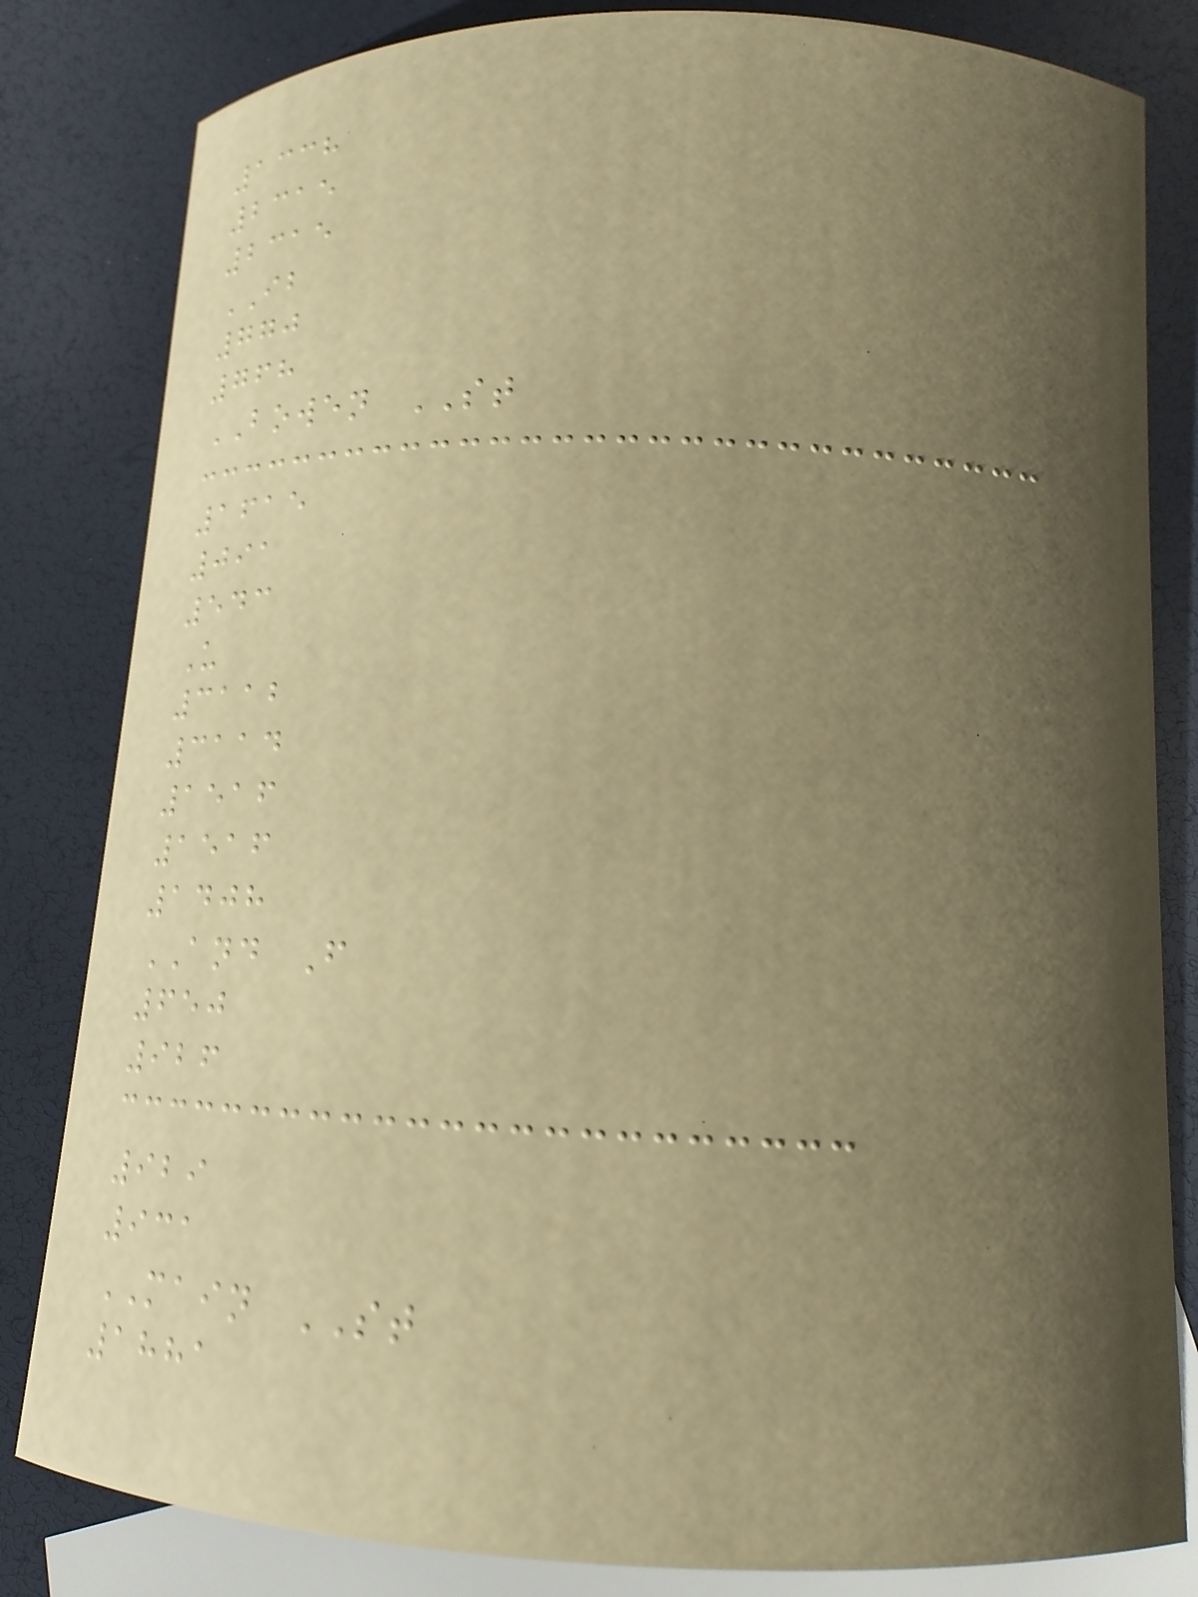1338
2315
2315
IB
770
768
BOWEN ST
1615
091
543
U
3112
3114
1516
1516
1408
AND F
650
926
929
931
MAIN ST
1881
